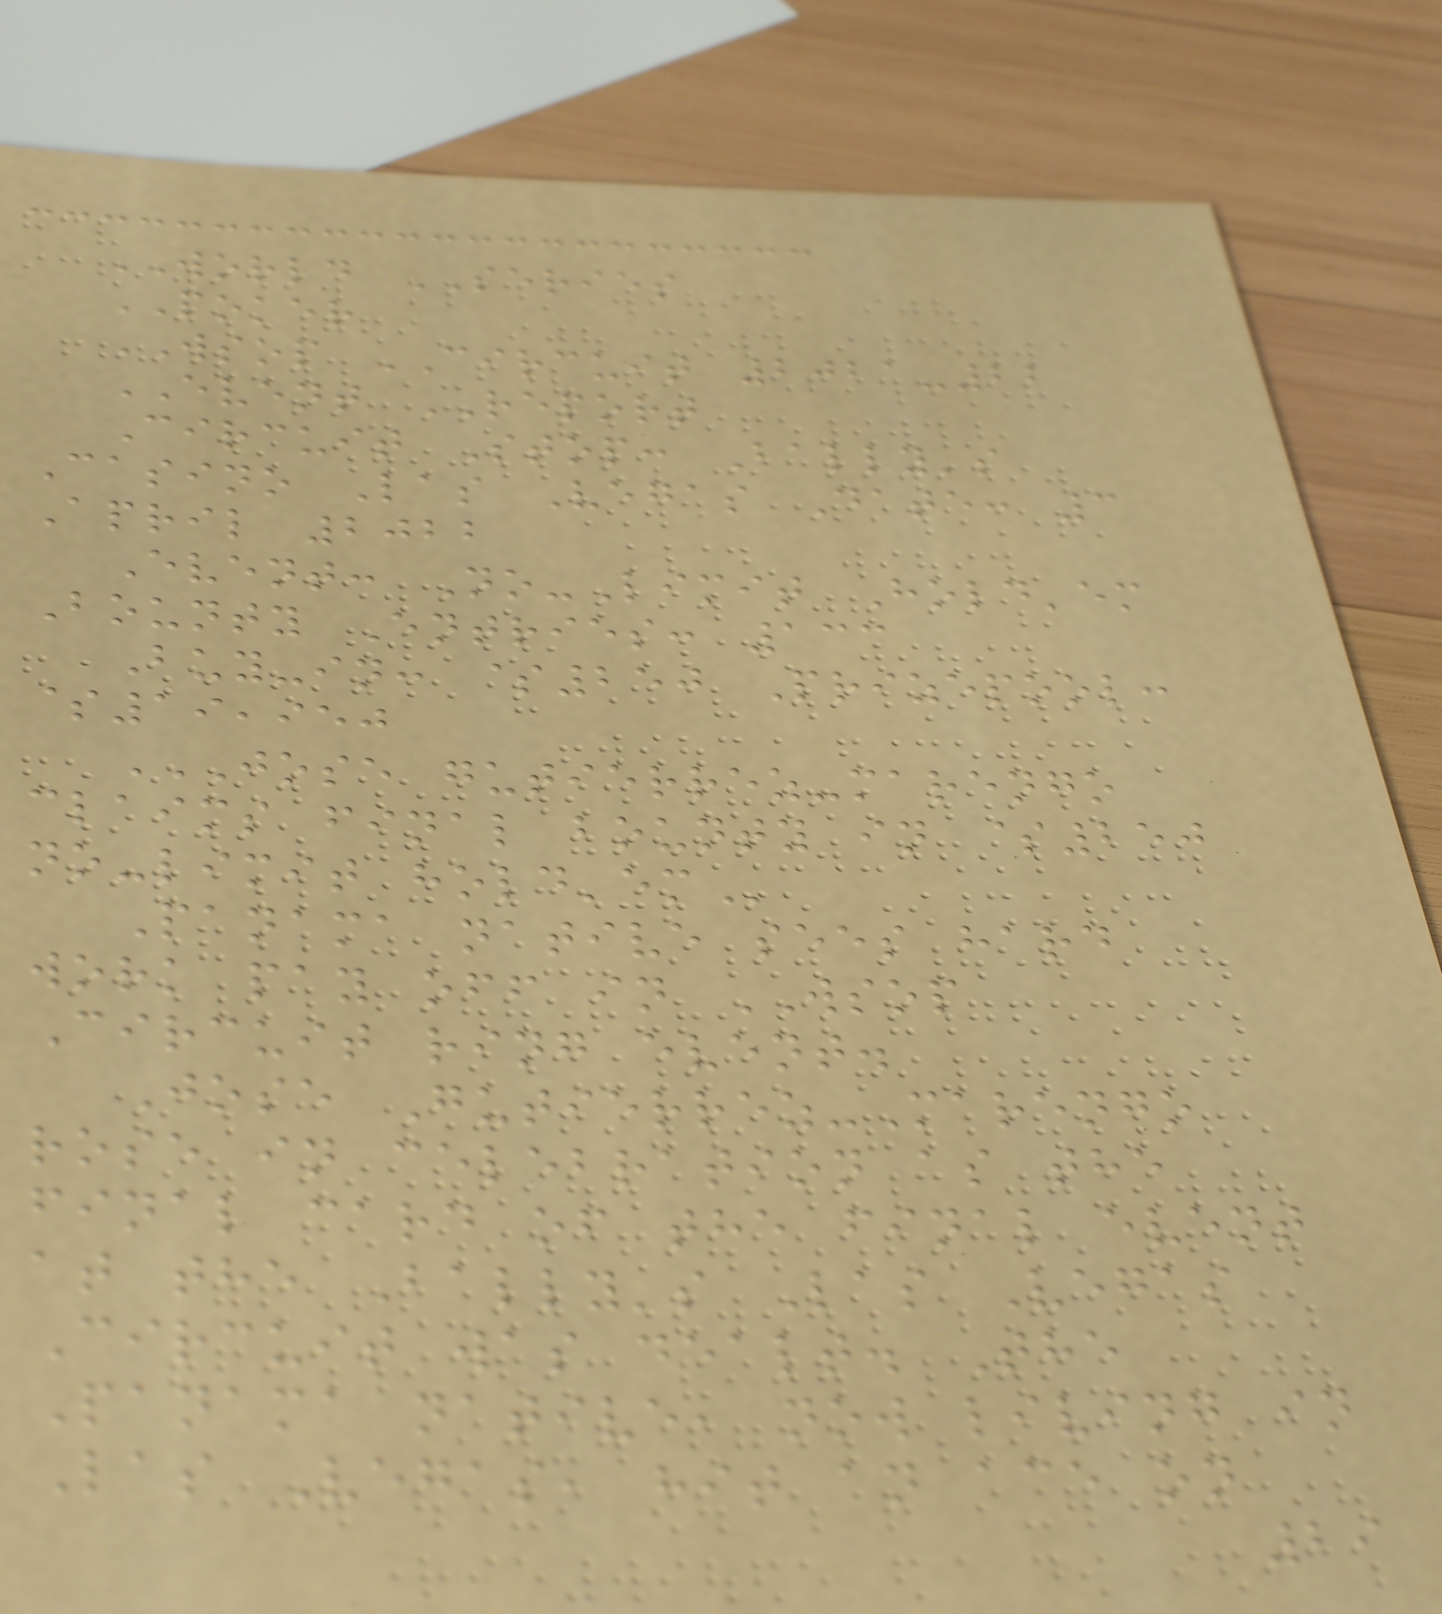WORLD SERIES
POKER
WSOP CIRCUIT 2021-22
EVENT REPORT
Circuit Stop: Bally's
Casino Las Vegas Date: 3
April 2022
Event: No-Limit Hold'em
Bounty Entries: 133
Buy-in: $250 Prizepool:
$19,950
JOSE GUTIERREZ-MARENGO
CLAIMS FINAL BOUNTY IN $250
NO-LIMIT HOLD'EM
Panama native sees hard
work pay off in WSOP
Circuit ring event.
Jose Gutierrez-Marengo
rose in celebration as the
final card of the final event
at the Bally's Las Vegas
Circuit was dealt. The
Panama native, now living in
Las Vegas, hit an ace on
29
